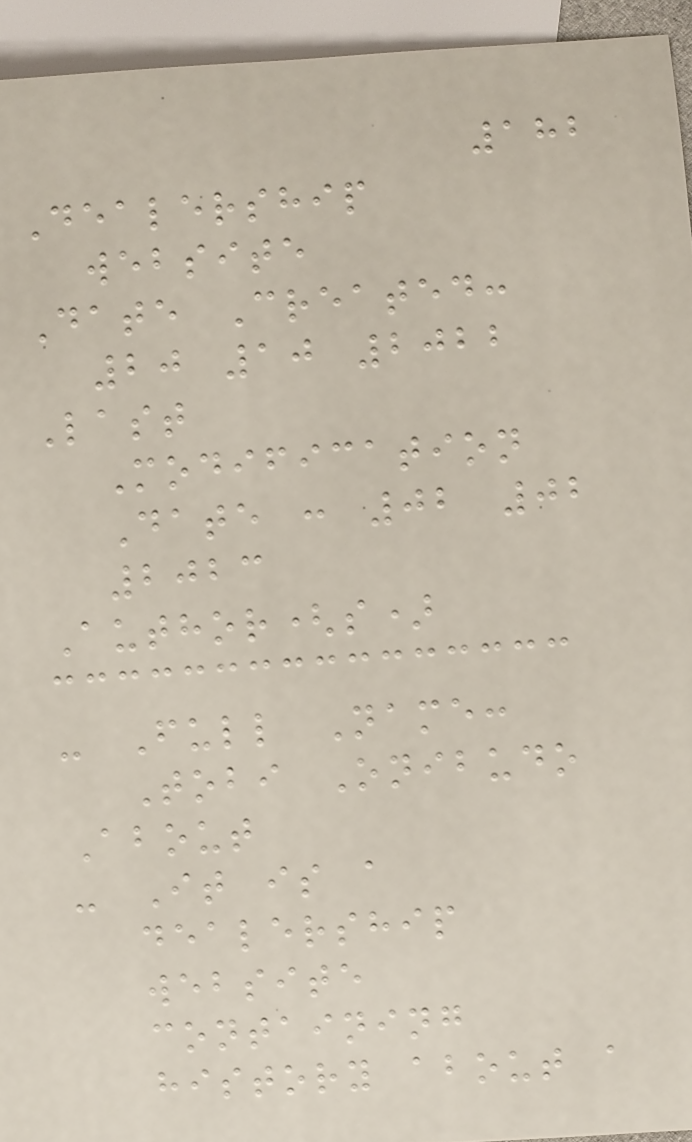182
Dealership
website
Date Created:
20 10 2022
Last
Modification
Date : 02 02
2023
Author(s)
- Full Name:
Tobi Onibudo
About
- It is a
dealership
website
containing
history about a
